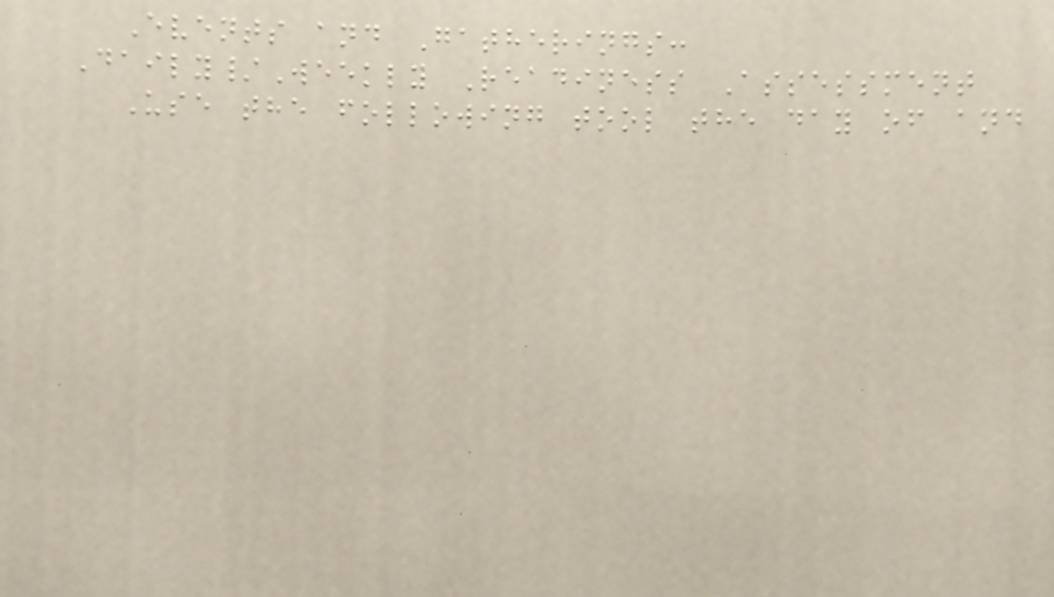Events and Gatherings:
Daily/Weekly Readiness Assessment
Use the following tool the day of and
